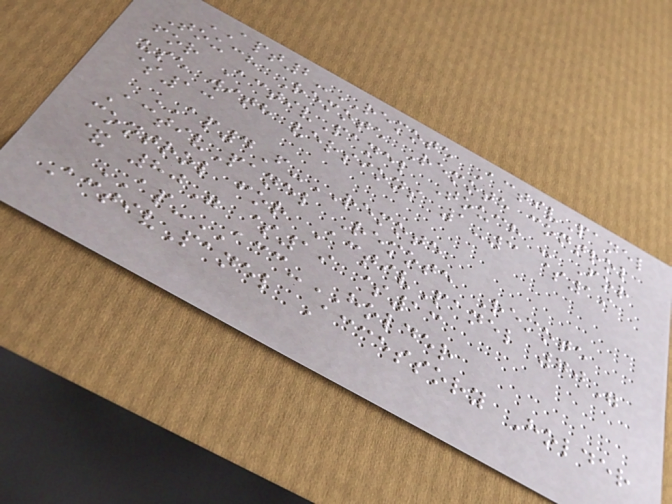APT2-REMOTE ActivPanel
Touch Remote Remote control
for ActivPanel Touch - For
use with versions 1-3 $19
$13
AP4F-REMOTE
ActivPanel Remote Remote
control for ActivPanel 70"
& 80" $19 $13
AP-ACC-HOLDER
ActivPanel Accessory Holder
